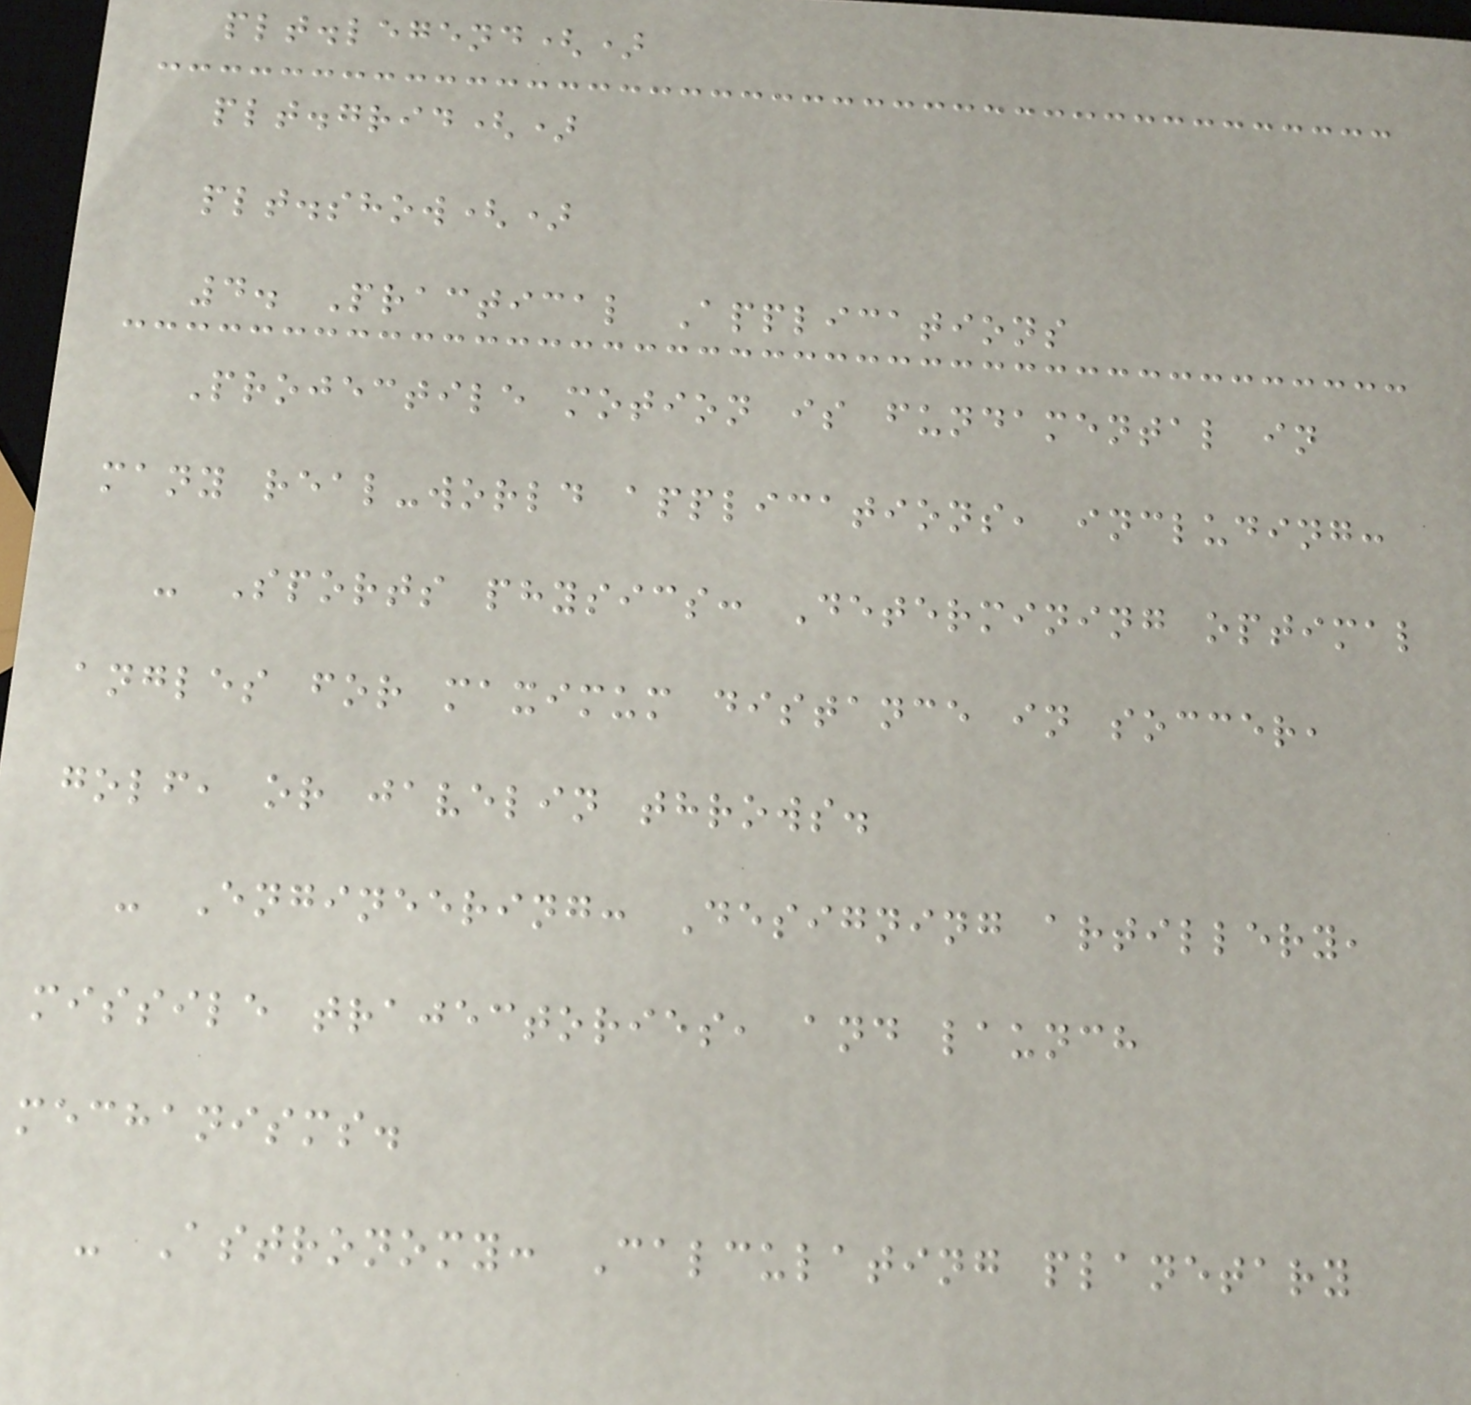plt.legend()
plt.grid()
plt.show()
4. Practical Applications
Projectile motion is fundamental in
many real-world applications, including:
- Sports physics: Determining optimal
angles for maximum distance in soccer,
golf, or javelin throws.
- Engineering: Designing artillery,
missile trajectories, and launch
mechanisms.
- Astronomy: Calculating planetary
